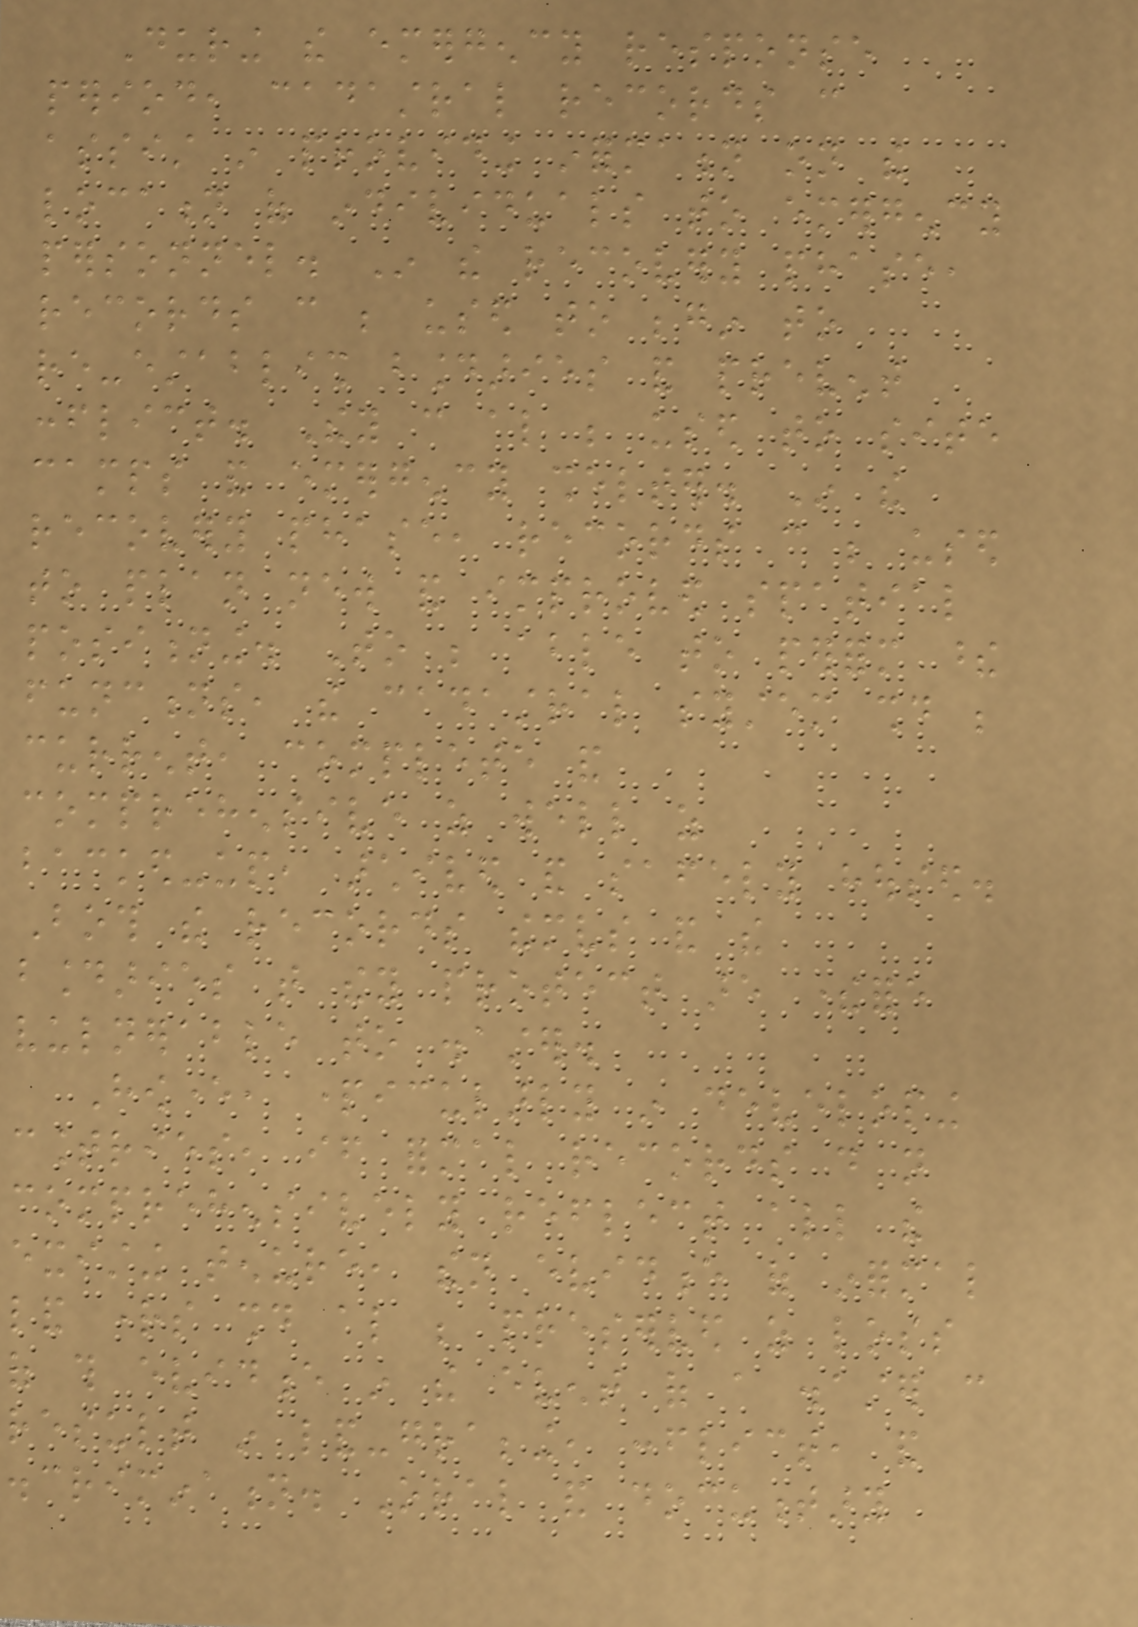During the emergency response
period, cadastral records can
assist in providing information on the
location of individuals to emergency
personnel. In the recovery phase,
records can be used to begin to
re-establish boundaries and prevent
conflict. They can also be used to site
camps and emergency shelter. In the
recovery phase, records can be used
to plan new and improved spatial
positioning. To be able to perform these
functions, the cadastral system should be
current, complete and
comprehensive as well as
backed-up, archived and safely housed.
Both the records themselves and the
boundaries that they protect are therefore
vulnerable to disaster.
However, particularly in developing
countries, if formal records do not
comprehensively reflect all the
existing tenure, then evidence of informal
land rights should also be preserved as loss
of this evidence in the event of a disaster can
result in land-grabbing, conflict, and
discrimination. Oral and documentary
